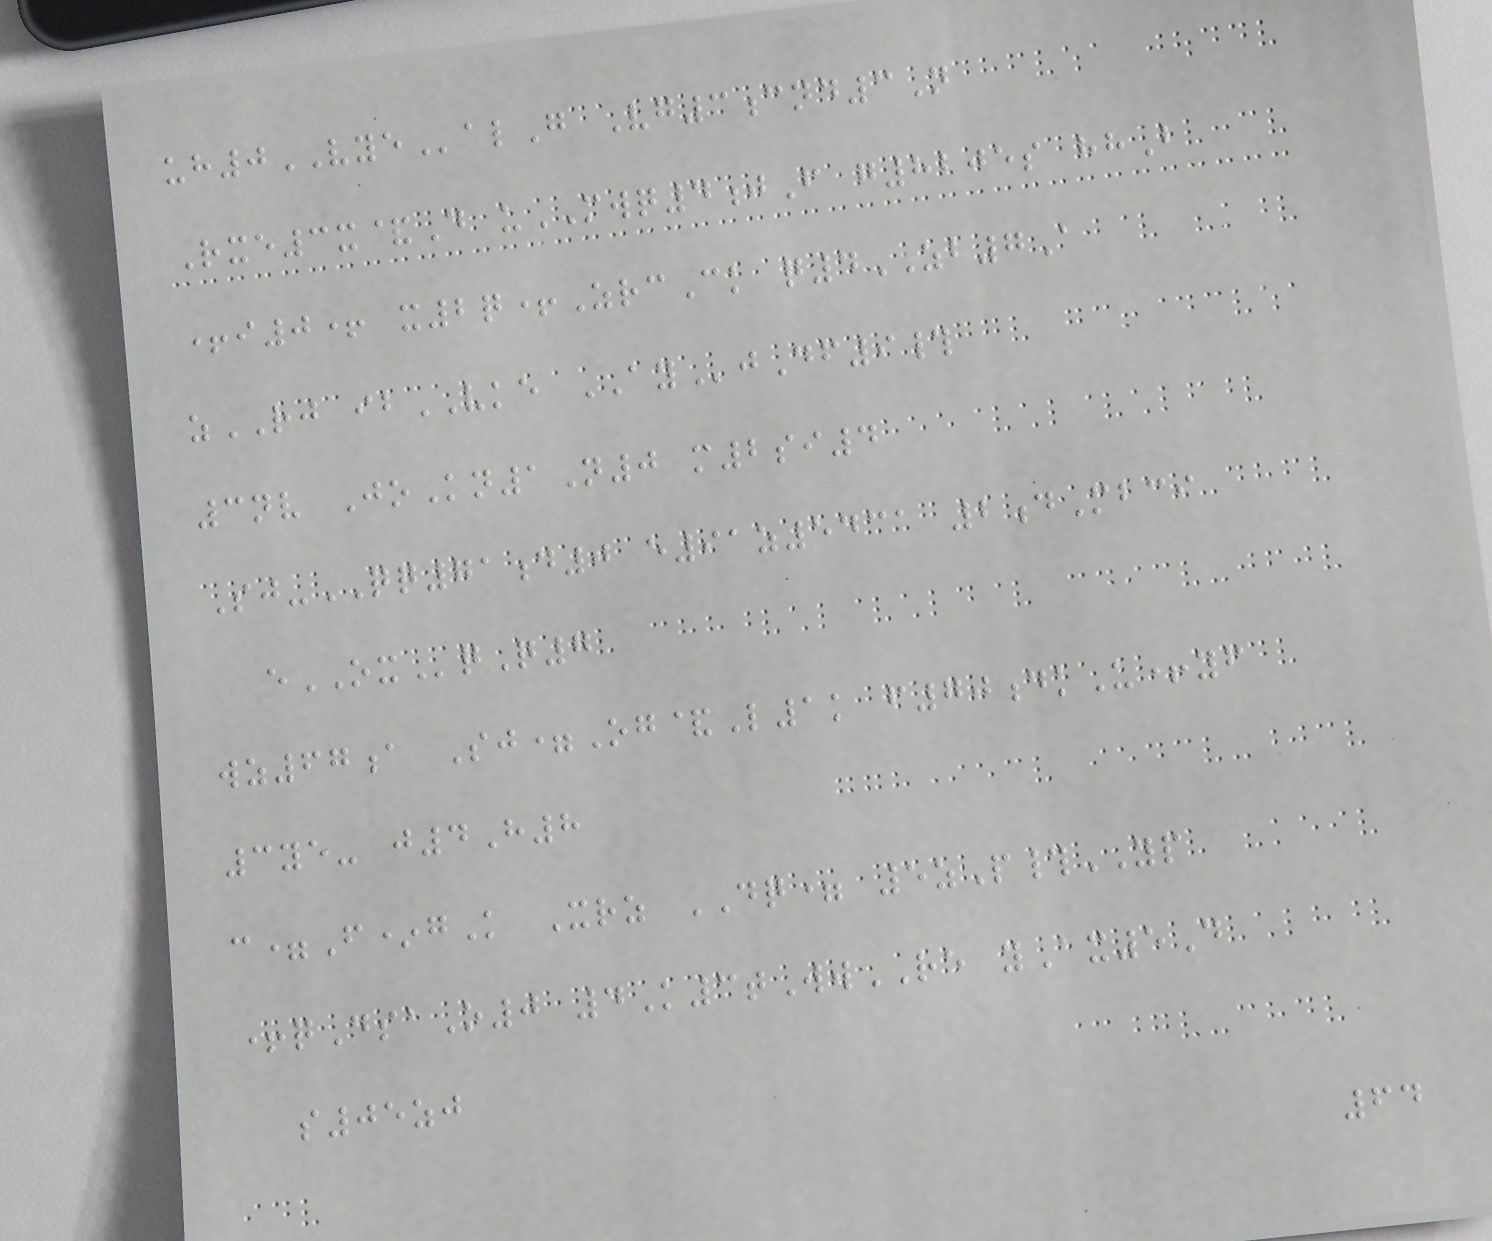uh0VYEalG Vg3cnd3N
Rxe3x&D uMWQ4jF g8205s hhB
+i0+ x2q+ZrcCk q4ZB7A
zRJ ibVKE AYjDf9#
3nv JoKn1N0 m2si4
Sj-QQ71d0 e91z5431 2dMbci
eOXqQ7
wz67a Sj=Og&L1k f70dkU+yf
3ye- j4H8
c=F*gK Xrz DQ= 5zP#YP
+qDsaO0 4K3tWwRE yAx5D
s05zj
64
